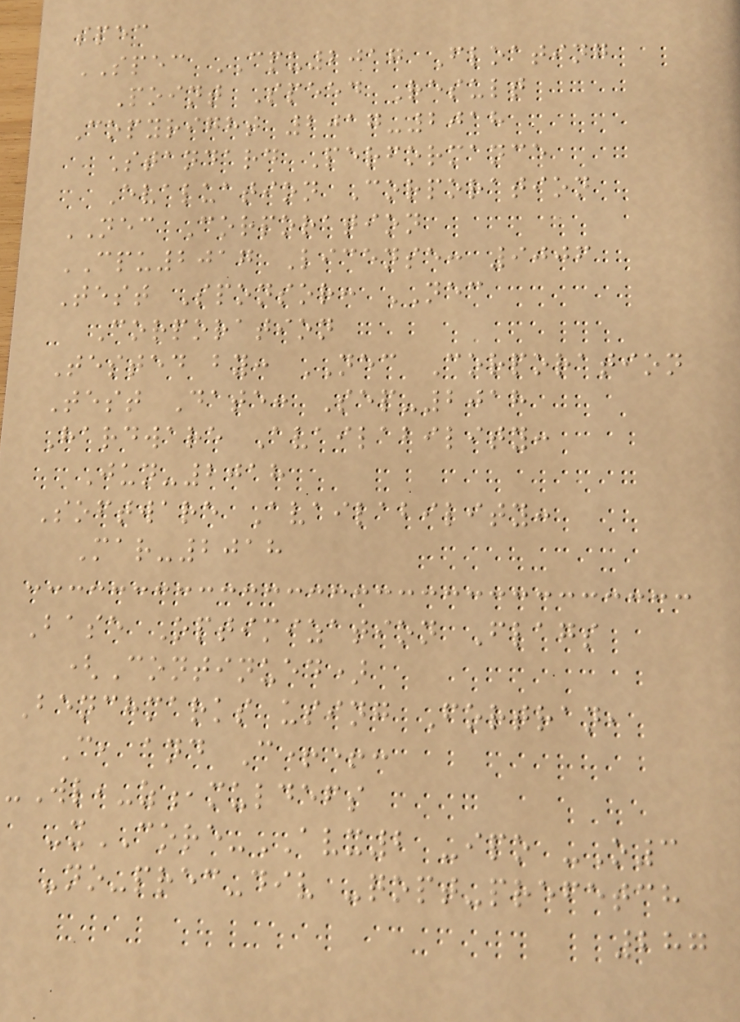spec
SPEC CPU2017 Floating
Point Speed Result
Copyright 2017-2018
Standard Performance
Evaluation Corporation
NEC Corporation
CPU2017 License: 9006
Test Sponsor: NEC
Corporation
Tested by: NEC Corporation
Test Date: Sep-2018
Hardware Availability:
Jun-2018
Software Availability:
Mar-2018
Base Optimization Flags
(Continued)
Benchmarks using Fortran,
C, and C++:
-Wl,-z,muldefs
-xCORE-AVX2 -ipo -O3
-no-prec-div -qopt-prefetch
287
